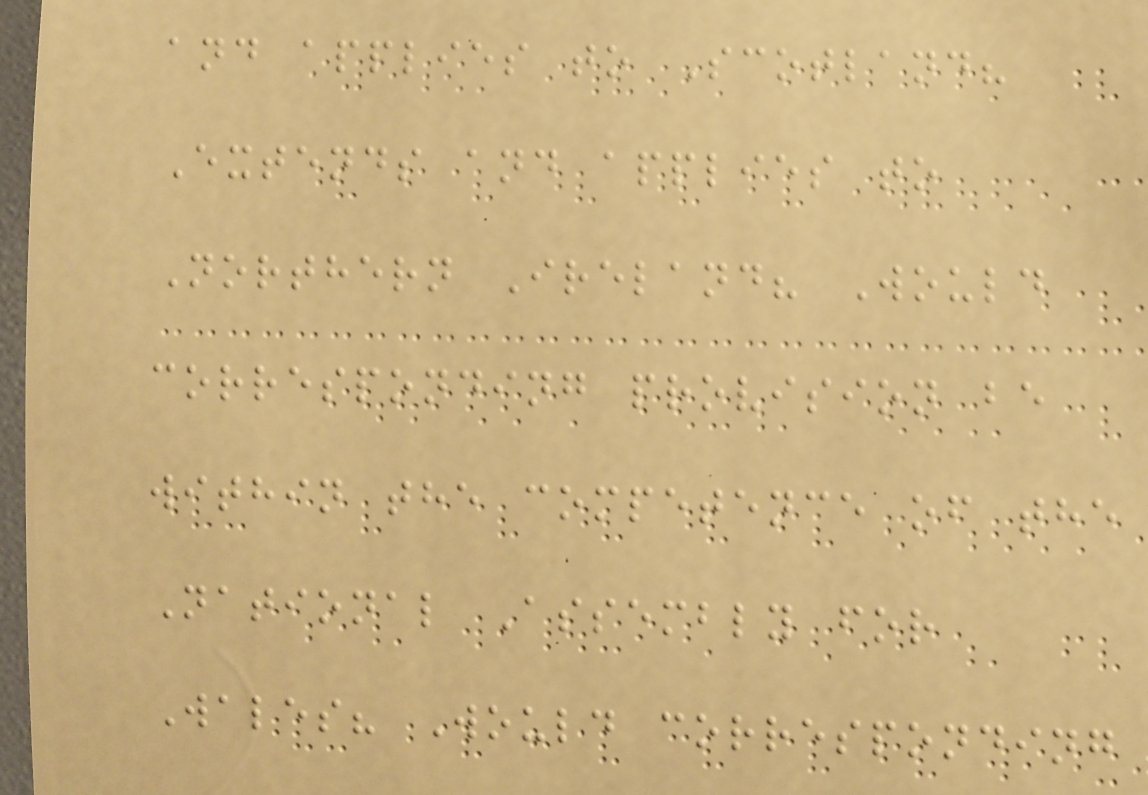and applies to Scotland?
Extends and applies to
Northern Ireland? Would
corresponding provision be
within the competence of the
National Assembly for
Wales? Would corresponding
